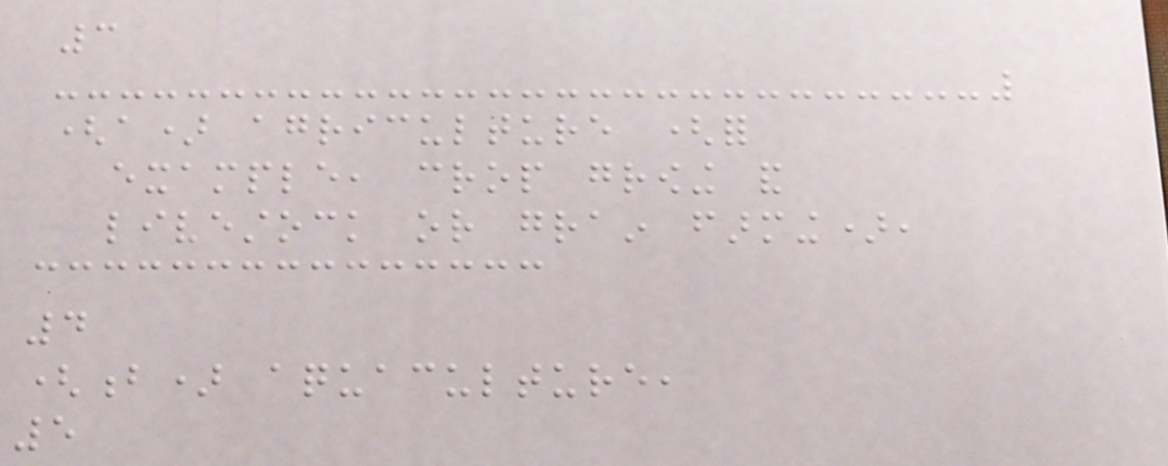3
(a) agriculture (for
example, crop growing and
livestock or grain farming),
4
(b) aquaculture,
5
